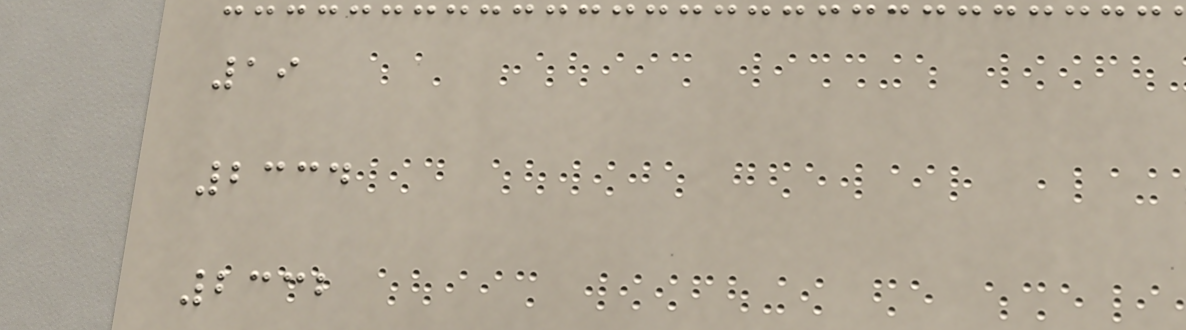19
2334
2332
